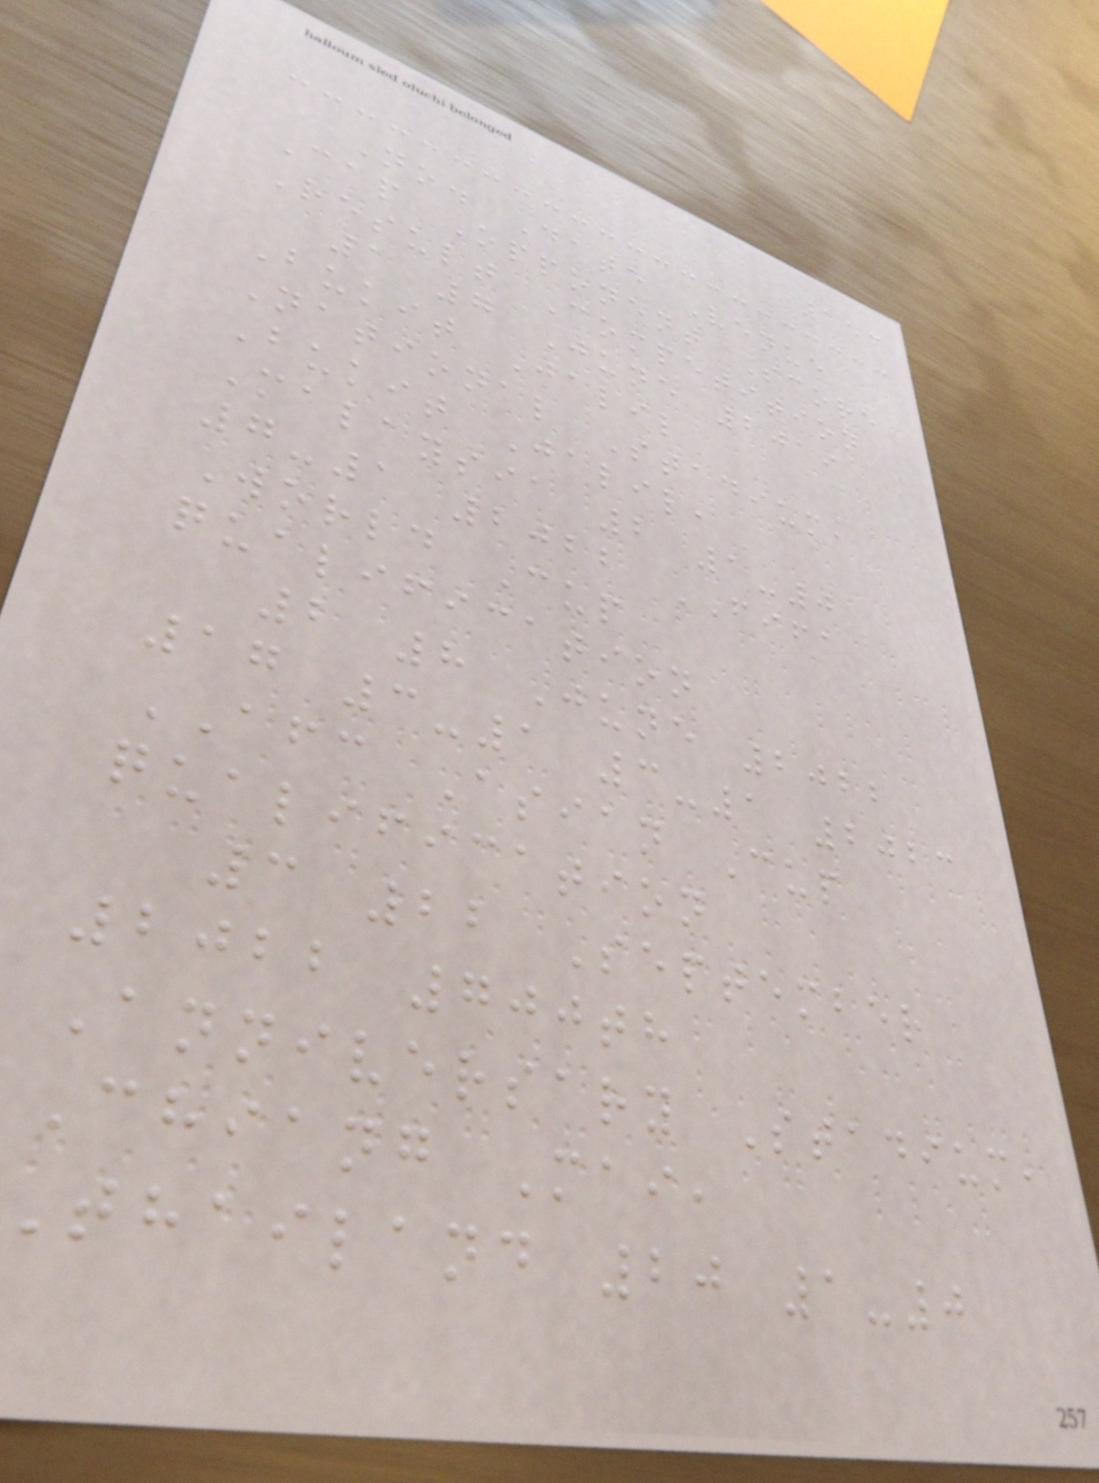153
No. Date Venue
Cap Opponent Score
Result Competition
1 7 June 2019
Bukit Jalil
National Stadium,
Bukit Jalil,
Malaysia 2 1-0
7-1 2022 FIFA
World Cup
qualification
2 8 June 2022
17 3-1 3-1 2023
AFC Asian Cup
qualification
3 22 September
2022 700th
Anniversary Stadium,
Chiang Mai,
Thailand 20 1-0
